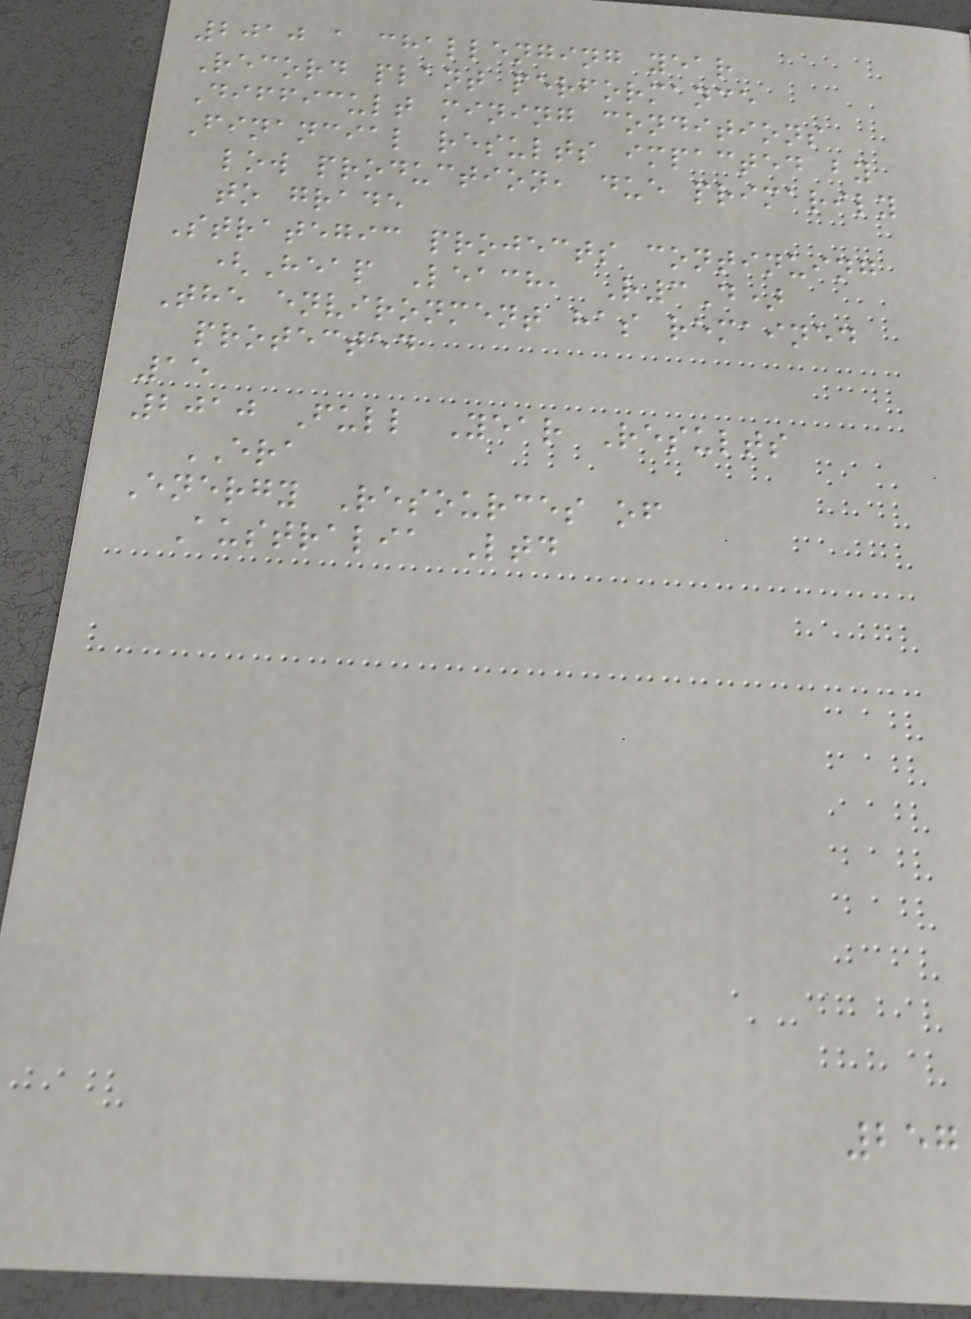2010 a challenging year
Record plant performance
Difficult mining conditions
Financial results impacted by
low production, due primarily
to grade
Strategic projects continuing
(Heap Leach, R3D)
The environment has remained
protected
15
2010 Full Year Results
ERA
Energy Resources of
Australia Ltd
257
